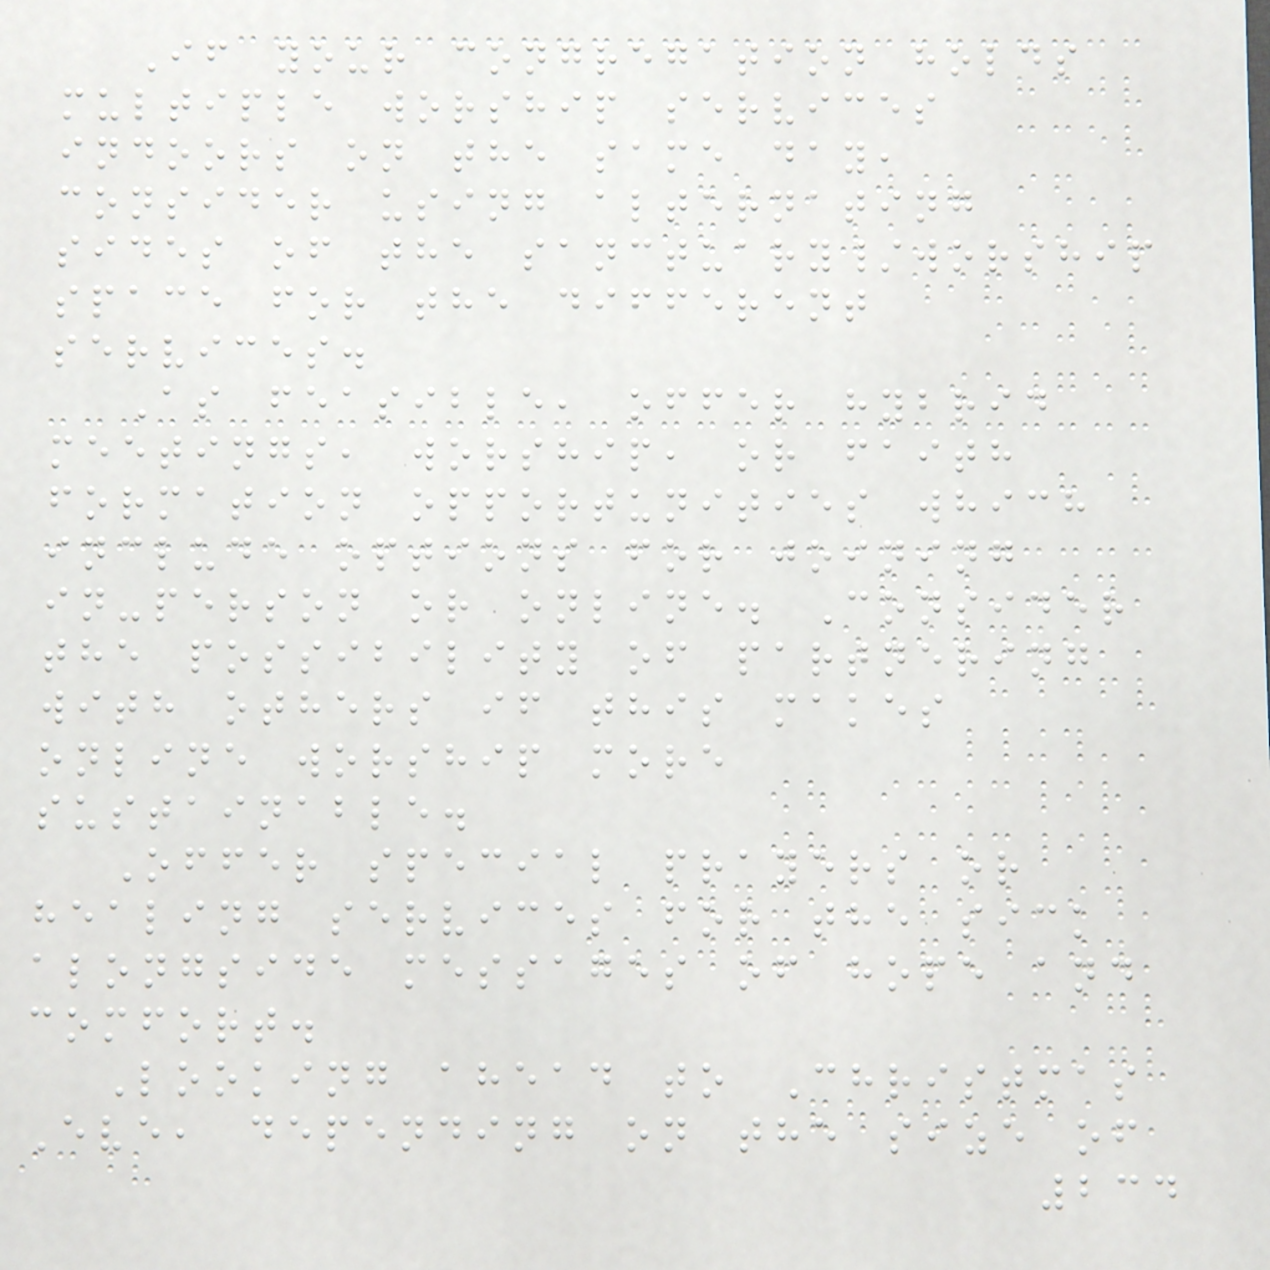If your congregation holds
multiple worship services
indoors on the same day,
consider using alternating
sides of the sanctuary/worship
space for the different
services.
As feasible, offer hybrid
meetings, worship, or faith
formation opportunities which
include options for joining
in-person or online. Consider
the possibility of partnering
with others if this makes
online worship more
sustainable.
Offer special prayers or
healing services for the sick
alongside messages of hope and
comfort.
Looking ahead to Christmas
Eve, depending on the size of
234
